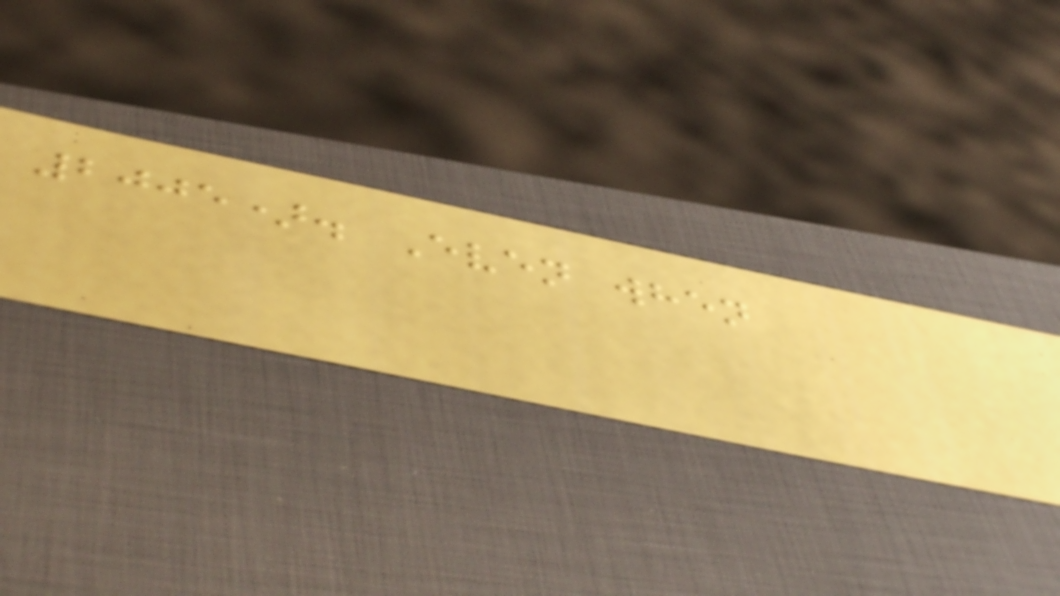2005). Even when
